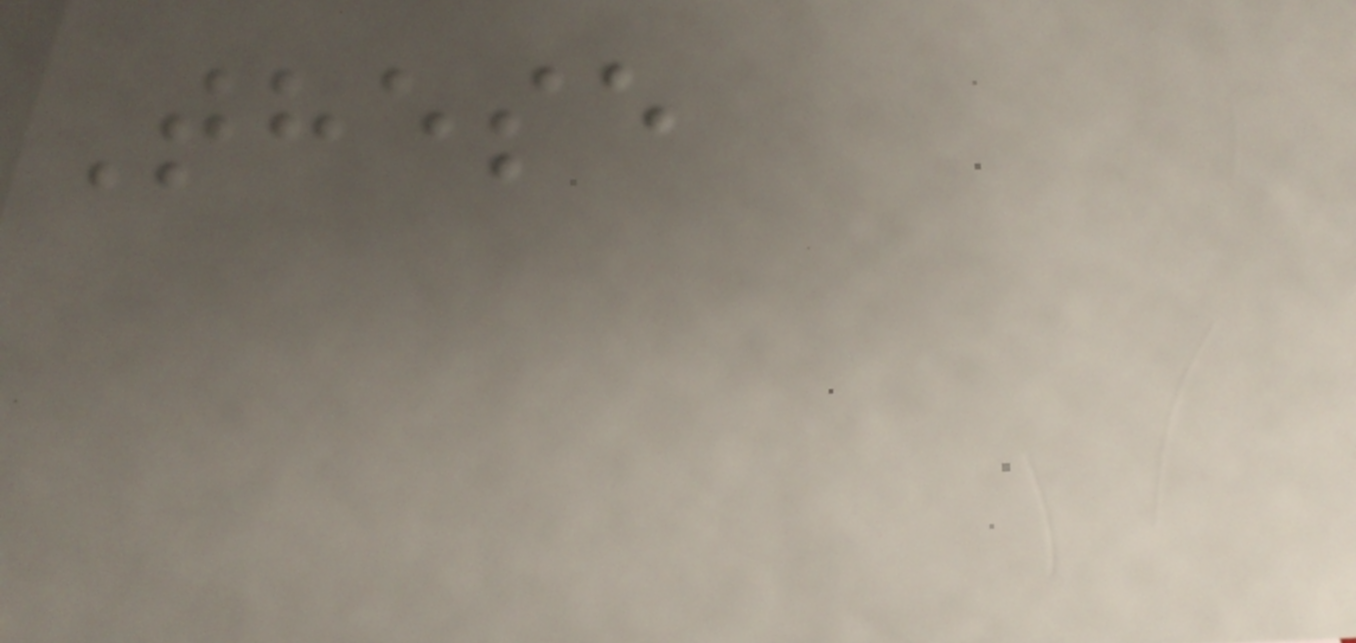These
